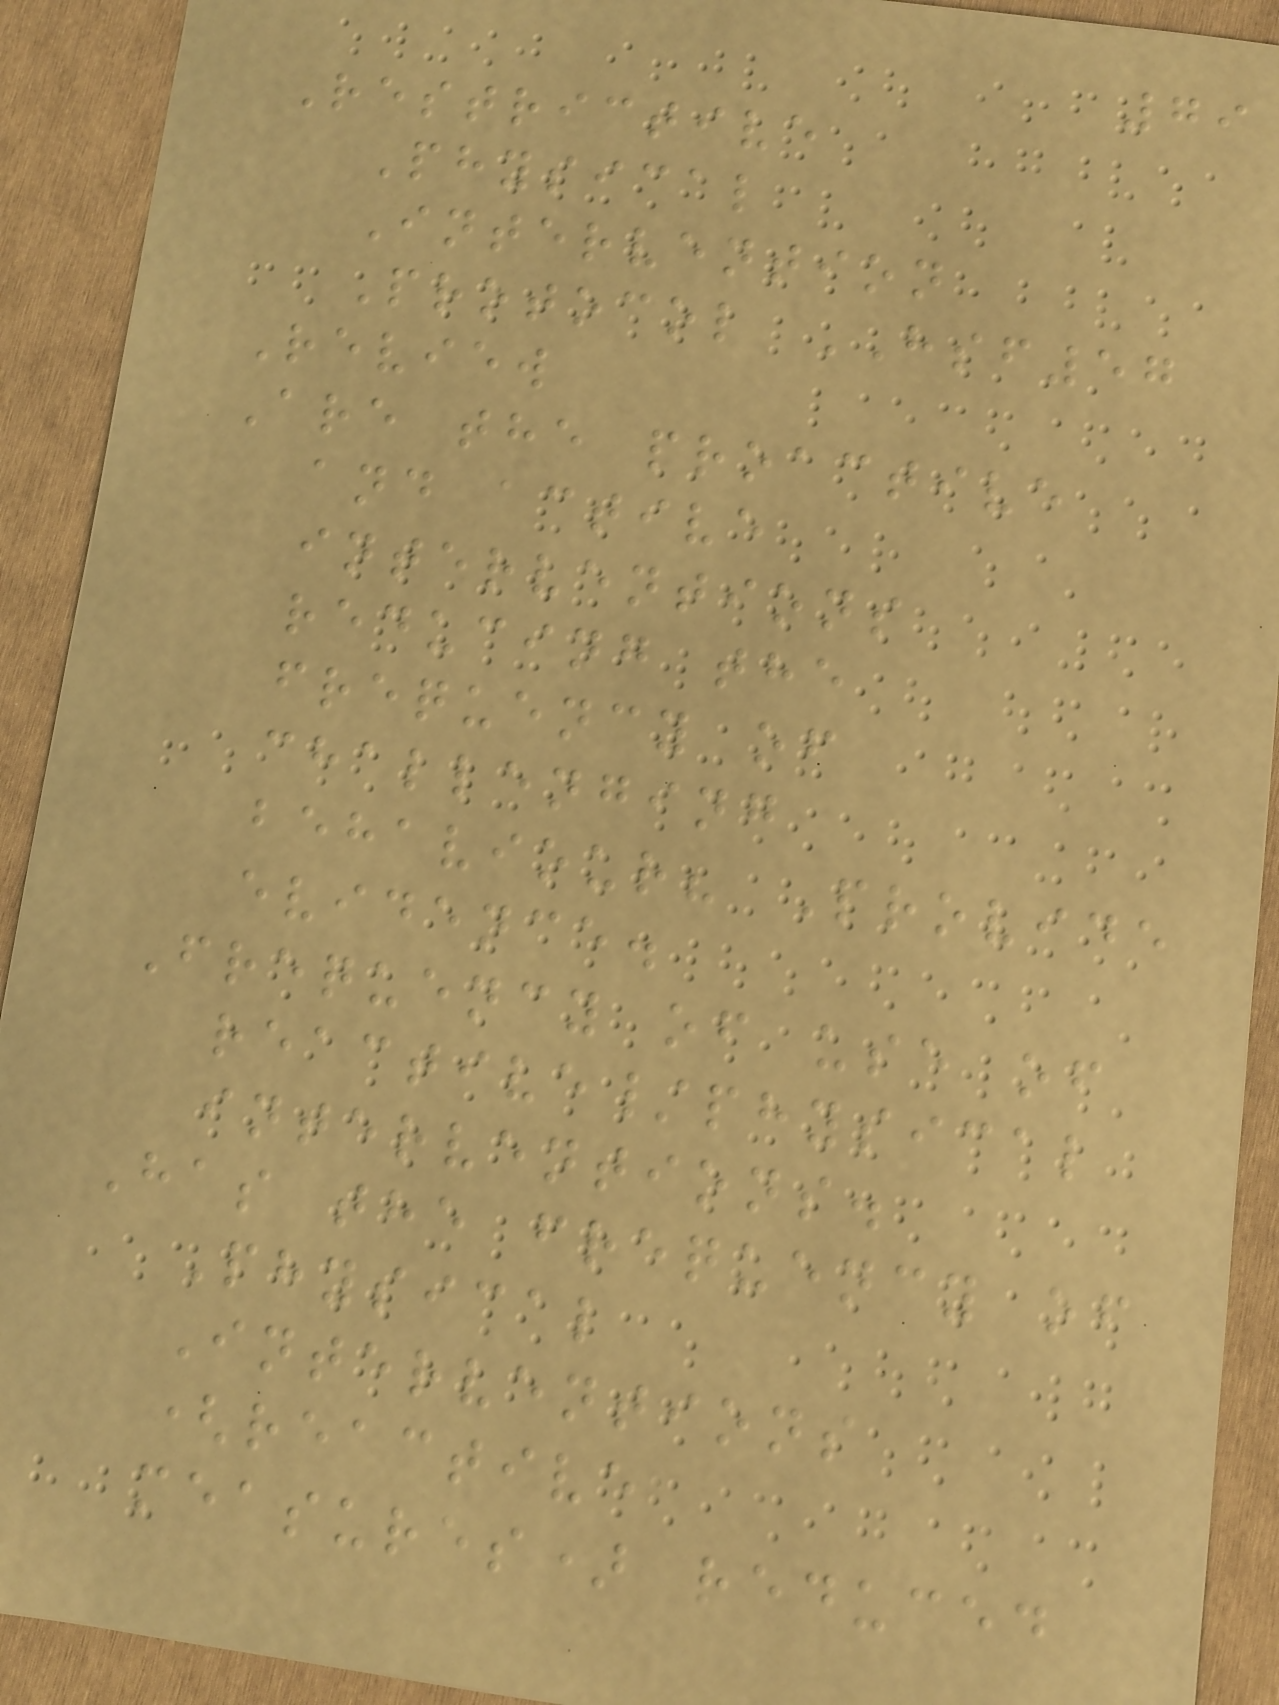79
Restrictive
Physical
Intervention
Protocol HSF57
Review
Are the proactive
and active
interventions
reducing the
frequency of
challenging
behaviour? Provide
evidence.
Frequency of use of
reactive/physical
interventions.
Has the frequency of
Physical
Interventions
(reactive
measures) reduced
